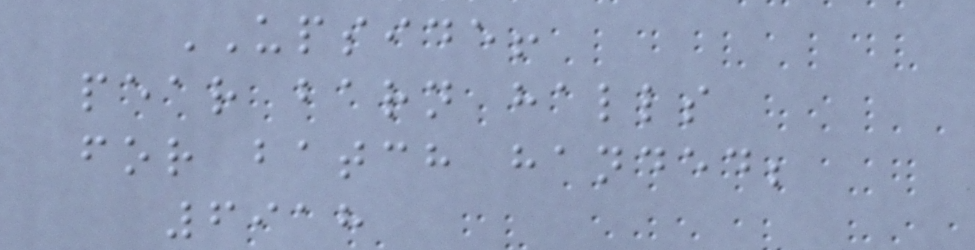UPSIDE!
pear barn halls
for batch handed;
6918
